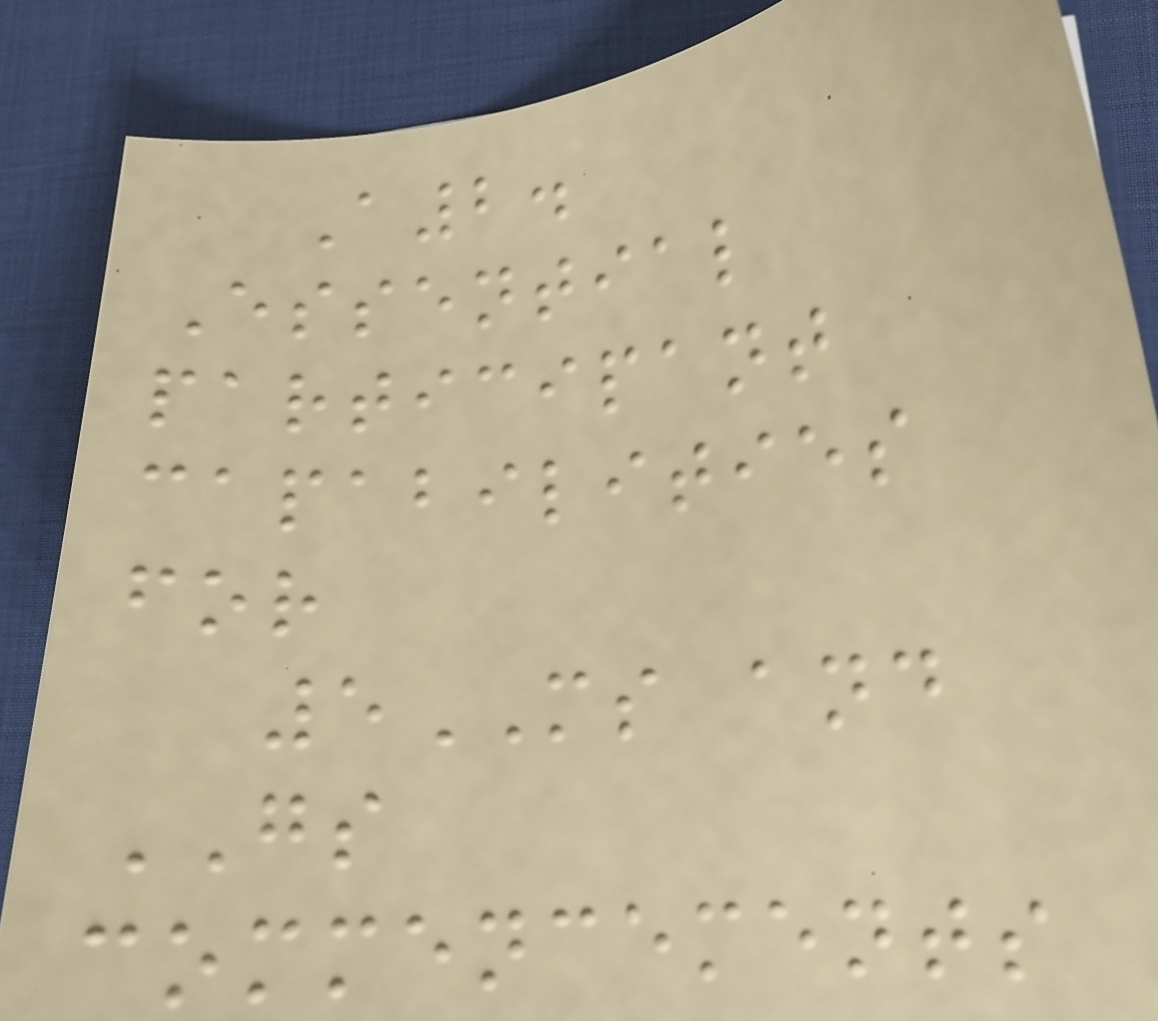A2.
Essential
participant
capabilities
for
5MS and
GS
commencements
